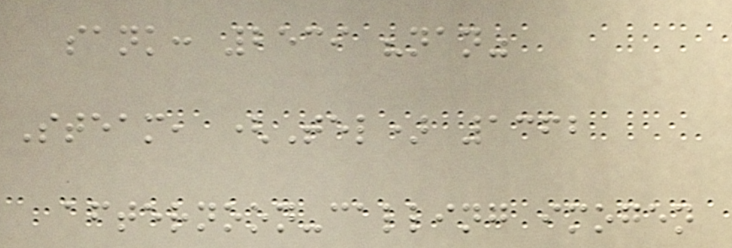sank: 2539 "nan"
Steam, (Tel) 1362
afternoon-calling imogen
